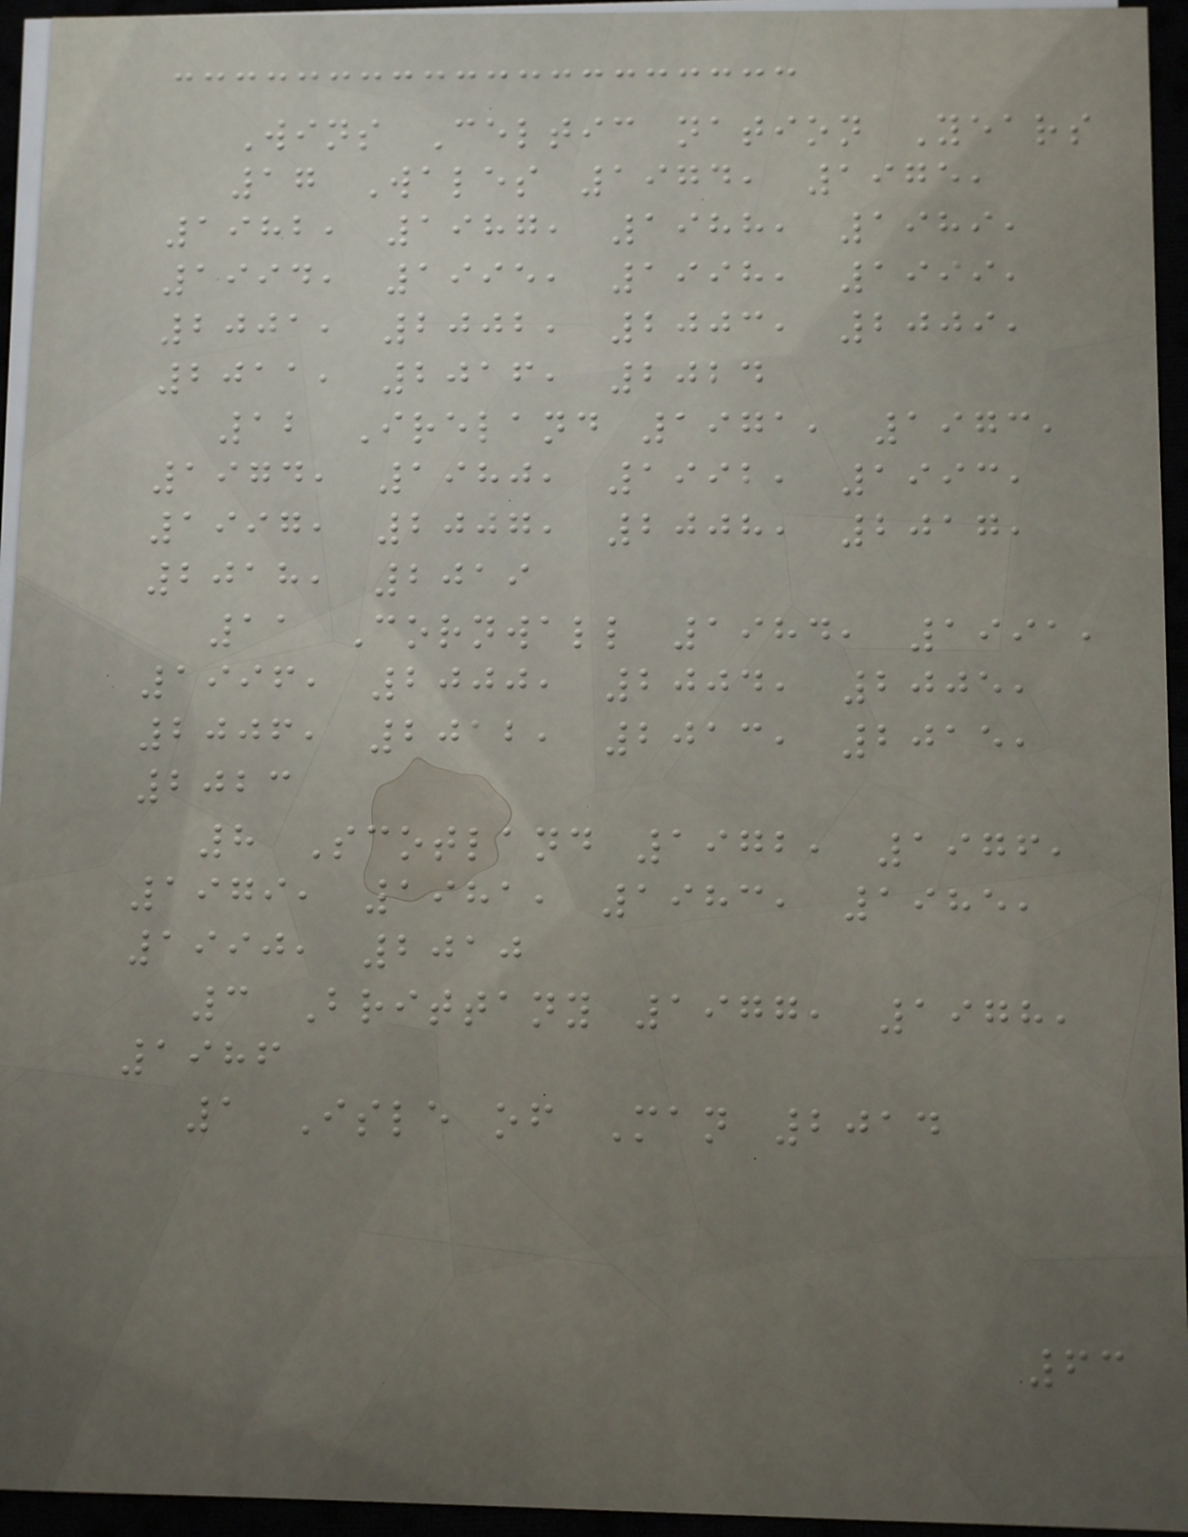Wins Celtic nation Years
17 Wales 1974, 1975,
1982, 1987, 1988, 1989,
1994, 1995, 1998, 1999,
2001, 2002, 2003, 2009,
2011, 2016, 2024
12 Ireland 1971, 1973,
1974, 1980, 1992, 1993,
1997, 2007, 2008, 2017,
2018, 2019
11 Cornwall 1984, 1991,
1996, 2000, 2004, 2005,
2006, 2012, 2013, 2015,
2023
8 Scotland 1972, 1976,
1979, 1981, 1983, 1985,
1990, 2010
3 Brittany 1977, 1978,
1986
1 Isle of Man 2014
63
